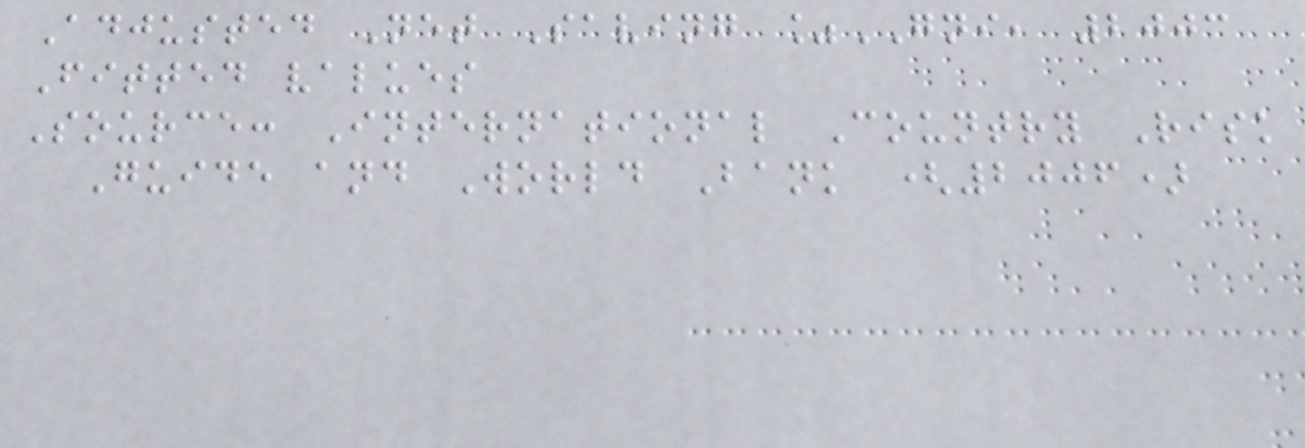Adjusted Net Saving %GNI, 2003
Fitted values
Source: International Country Risk
Guide and World Bank (2006)
